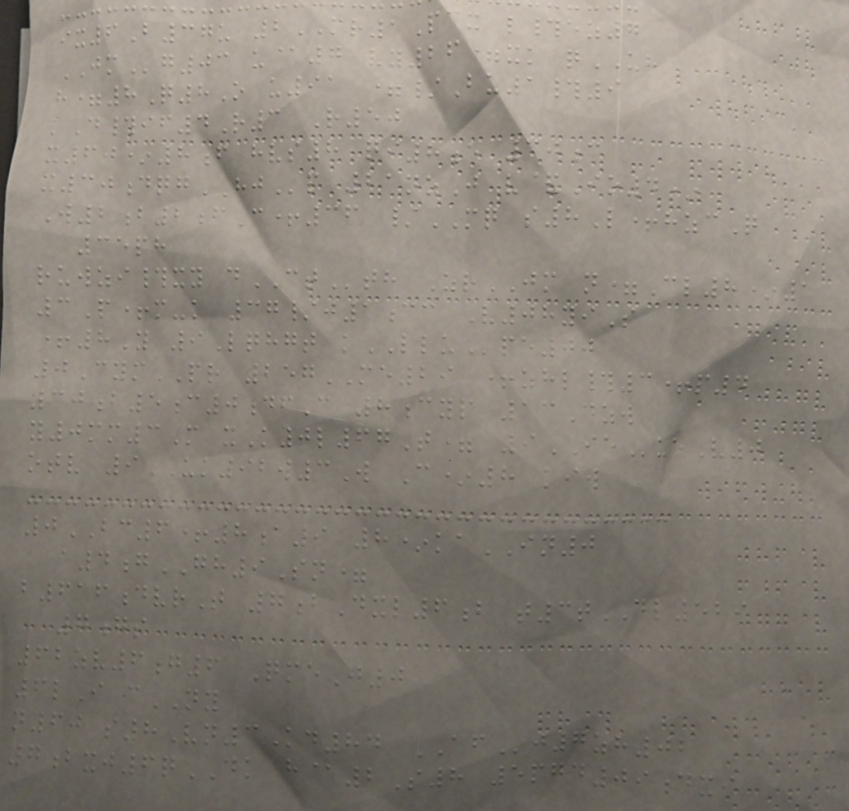ix6B37u 2MR1Pcx l#ez7
JMg03 u@7 vy26=xk qUH
h=8Q8O u91 =/Bu1#9
kD#if4R3 R50
x60*8f hvs8 qi8e 30c
x30dqgHJp 21nzJ v&Io4*
W2b2fC+36 /MQ s8L+hzcQ
35ph
ruwzi#xy dCTth ZrJM n=Cl8*1
3P+m-k 37/j1cc V08yiS
+8Y 9Lqhgt kLLUpe00
0CymPR 257ME29 +zhl#3+p4
30b5c0dfC 8cyp 13Dzw
y0mm3M xK0l67T= 9IEueV0
otv 9UK92w3W C*8 kiw
0BC6+8a9 8*kaIN0
a4gGH9Sn=
b616dvrT 7bDxl6b t3tDL529
7gs
62zv6g6 QmeJ0
6lI cNY
n60 s8Vn3Kd84 AFj7zh02
7bxj6qDK h@2S8 5pgd09dxi
